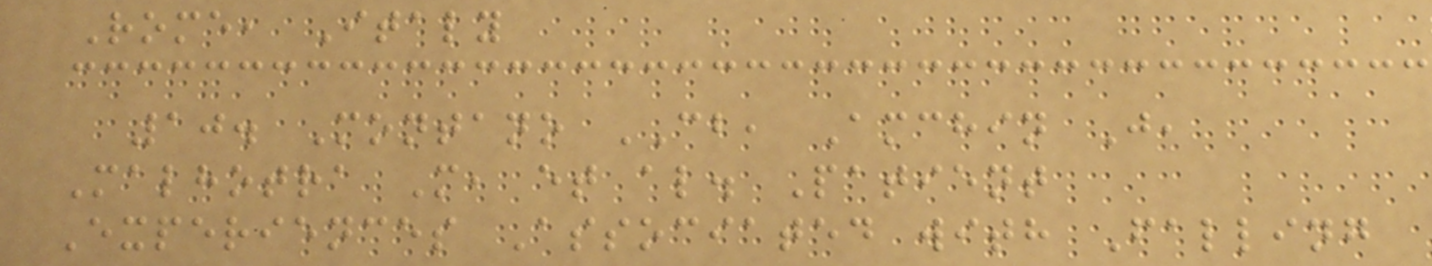Rome, Italy
10. Montano CB, Amchin J,
Malhotra M, et al. Patient
Experiences Associated with Falling
